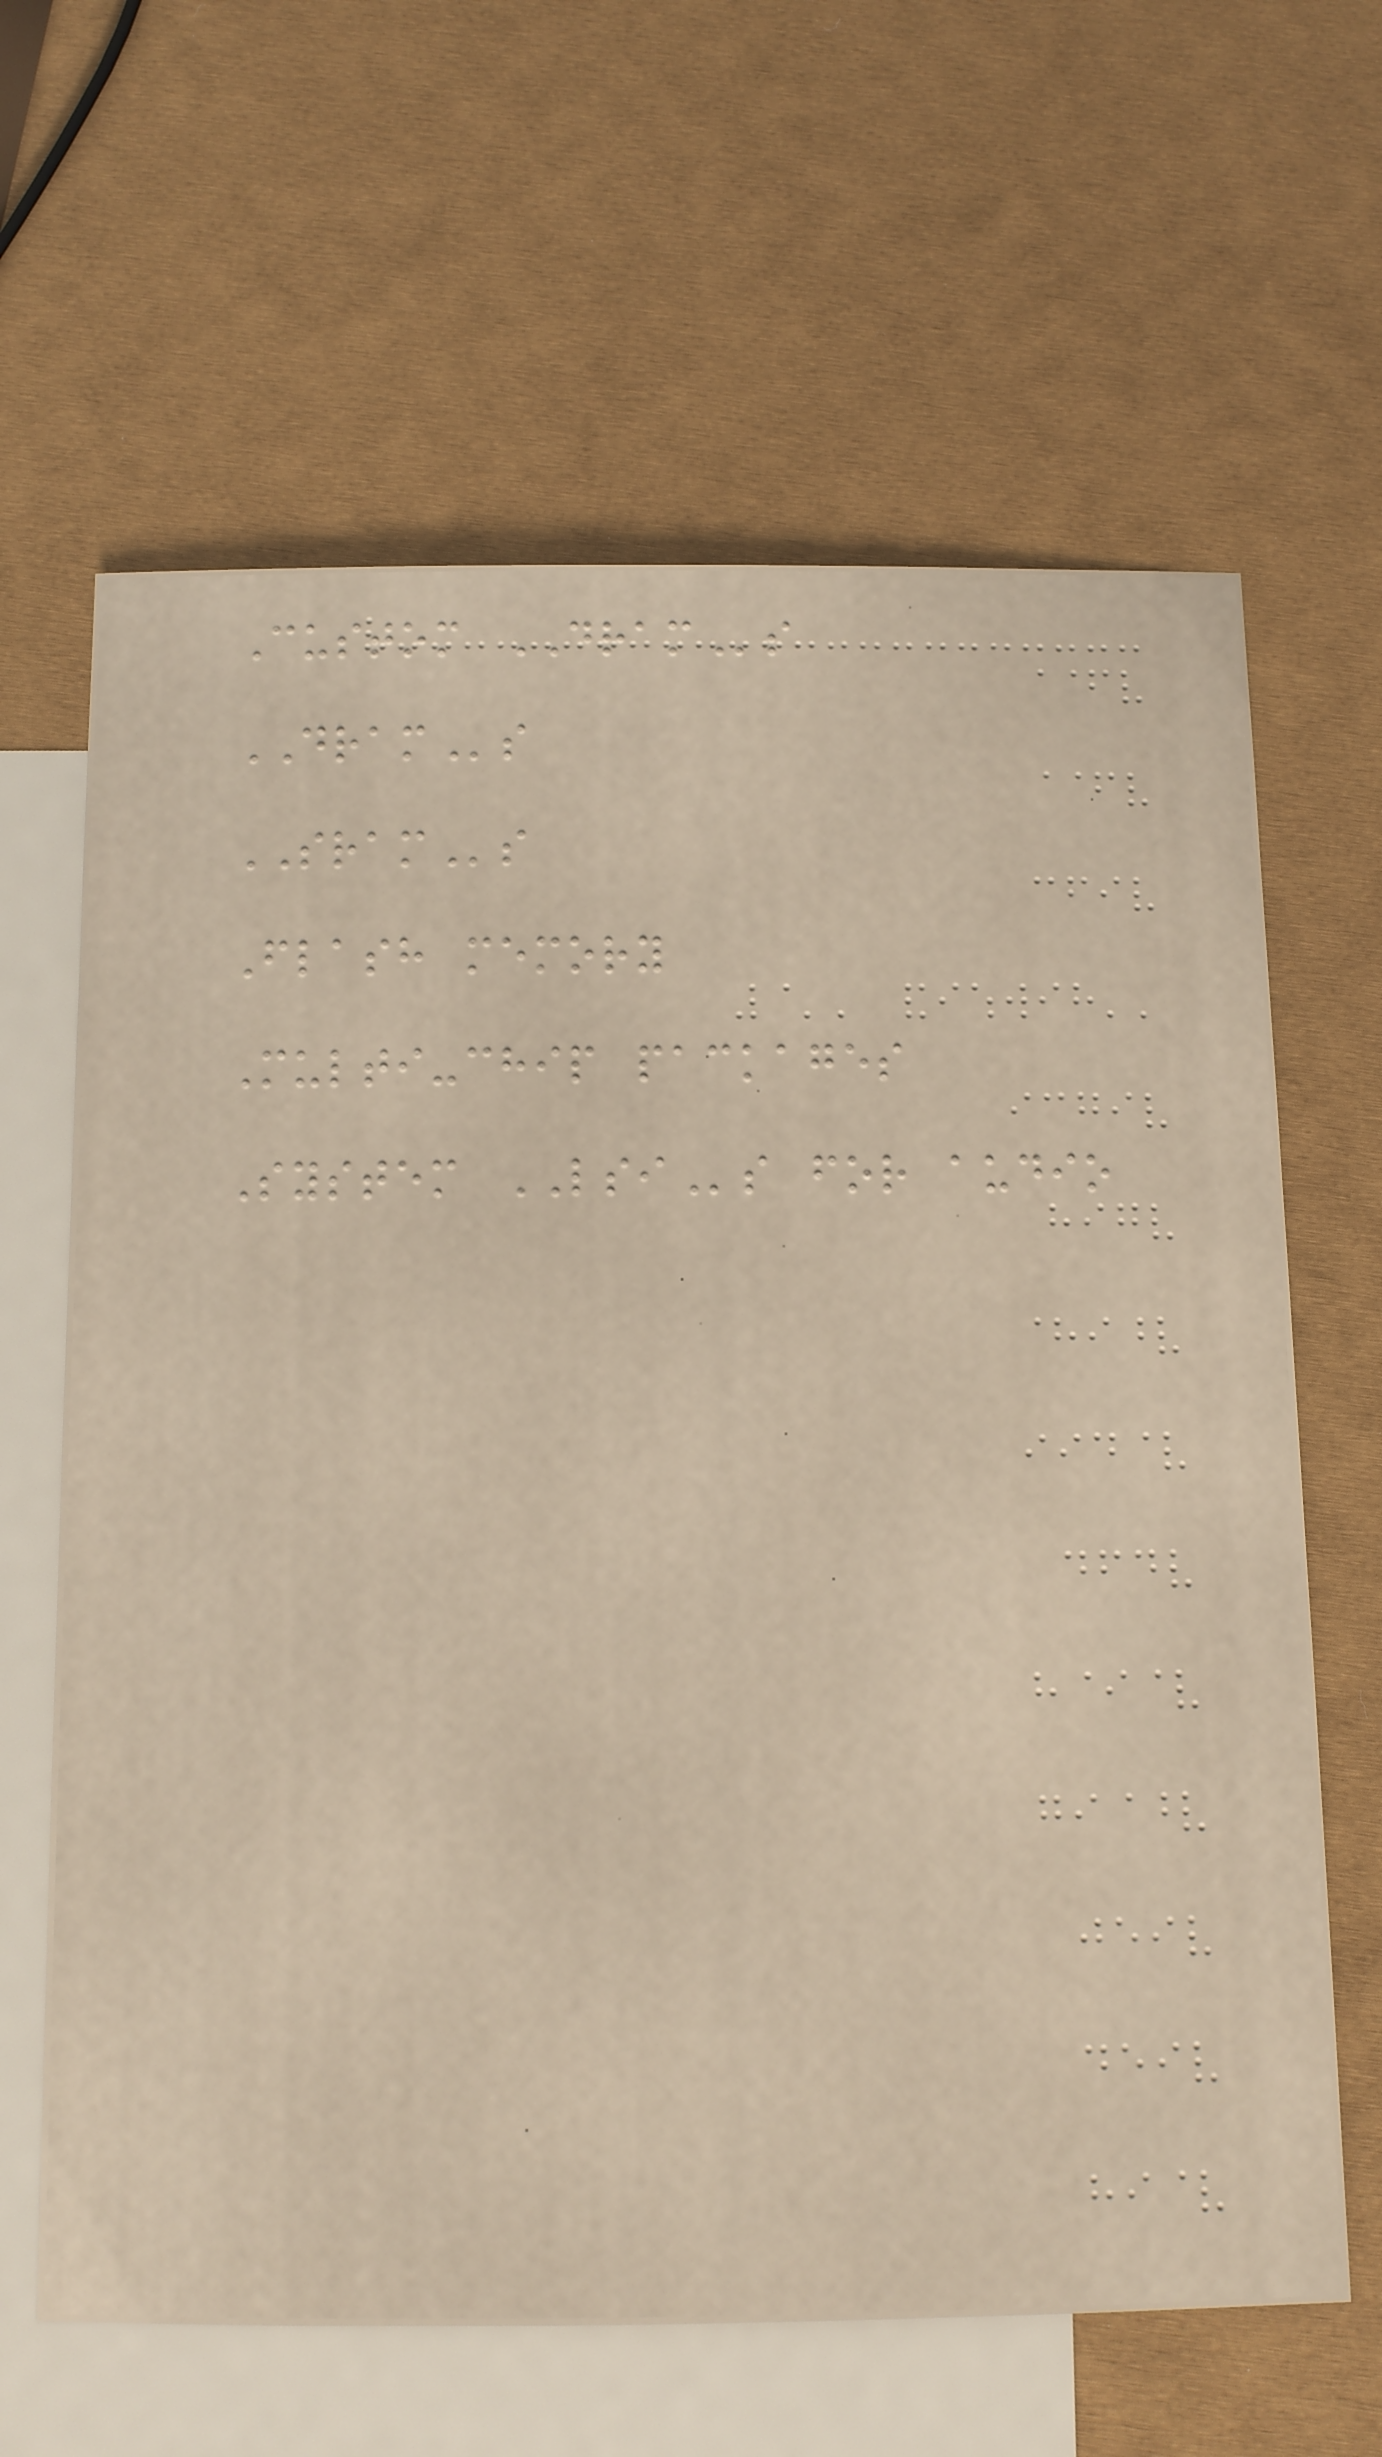Custom DRAMs
DRAMs
SRAMs
Flash memory
Multi-chip packages
System LSIs for audio
